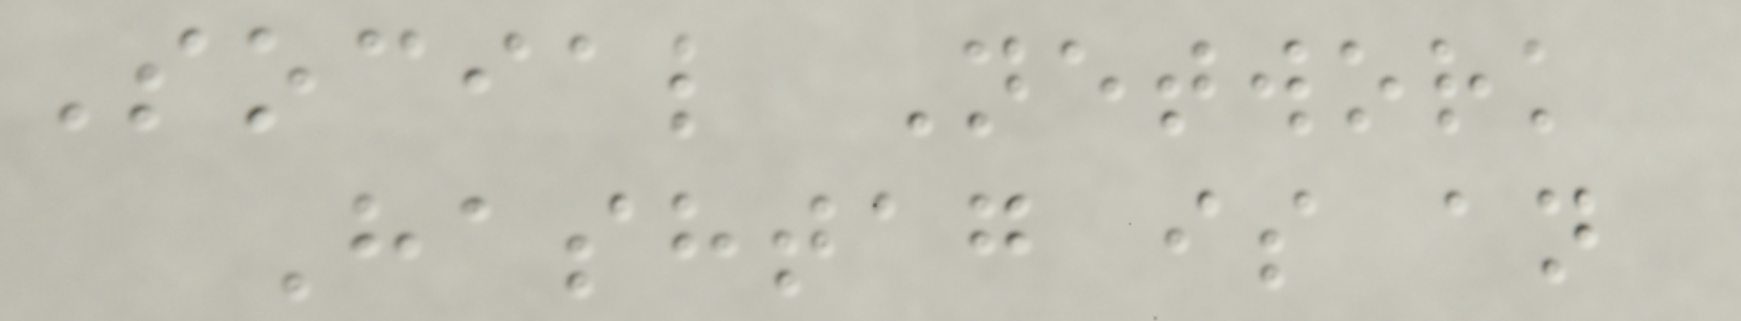Social Network
Hashtag is an
